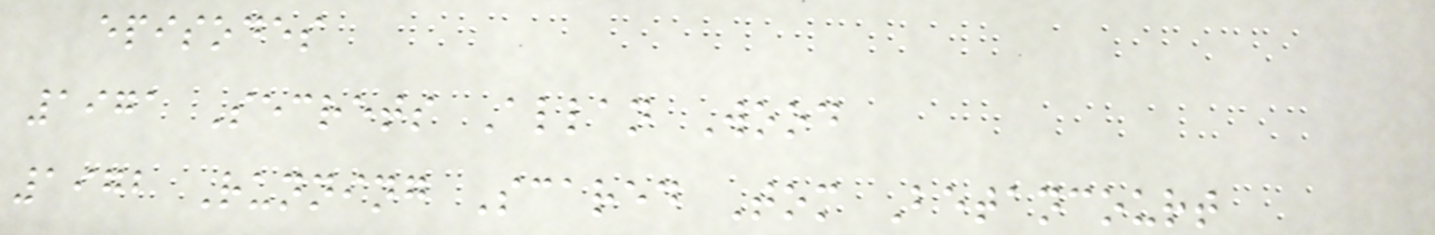episodes
1971 Secrets Allan Wood
1972 Running Scared Tom Betancourt
